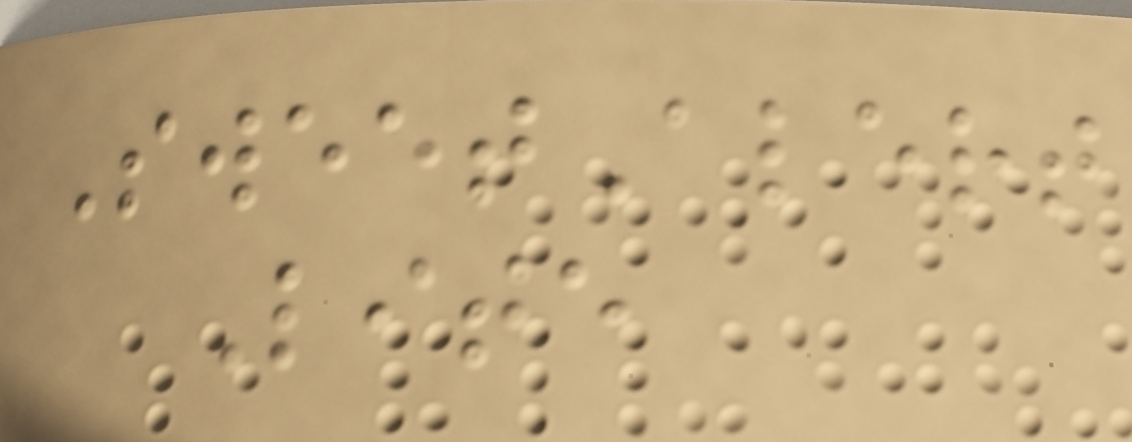SweetAlert
Lite
